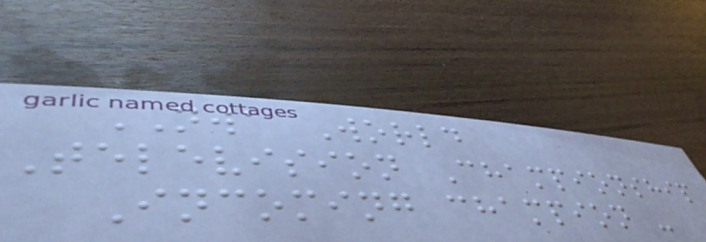NWA World
Television Championship
Incoming champion -
